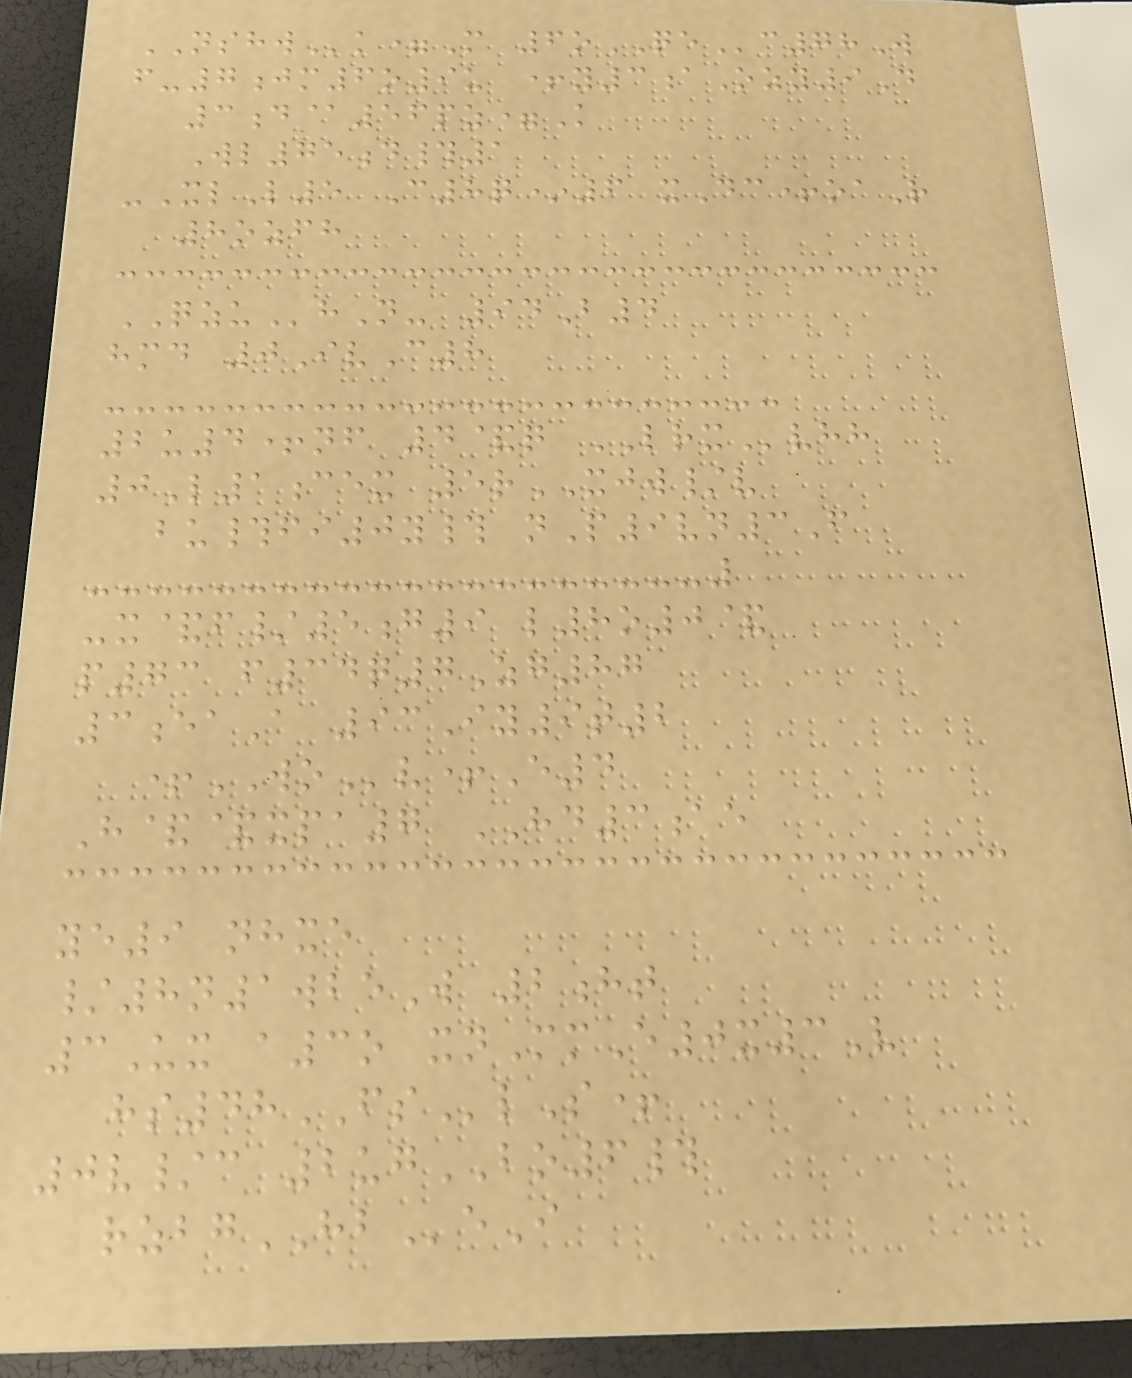NSHWk=M 6oQEc78W
f-7jm6o9u +y3aOzy9D
3d@56pz=K
Wl75d#1
-XlL5 C8q*6 xDc+oaR
8ozfh
QZUhN- 94B4
hmd 0IvC8
2u4+nf 4&q LRXvhh
0L1cex 5rXJW/v
bu#fi0y# nP9vn3F
-x&f/5g9 l8o0&
p73 f34q7Zg87
3eaA 93Iy9t2
+WOv+E4
H&&xpa7 HD3ae
ye9 nhxe
/8n1wbeW 2ht
3Ux a3o xnMmE0x3V
hs48FSlS+
0v/c 2ugBO6#
rzbgHBeI
